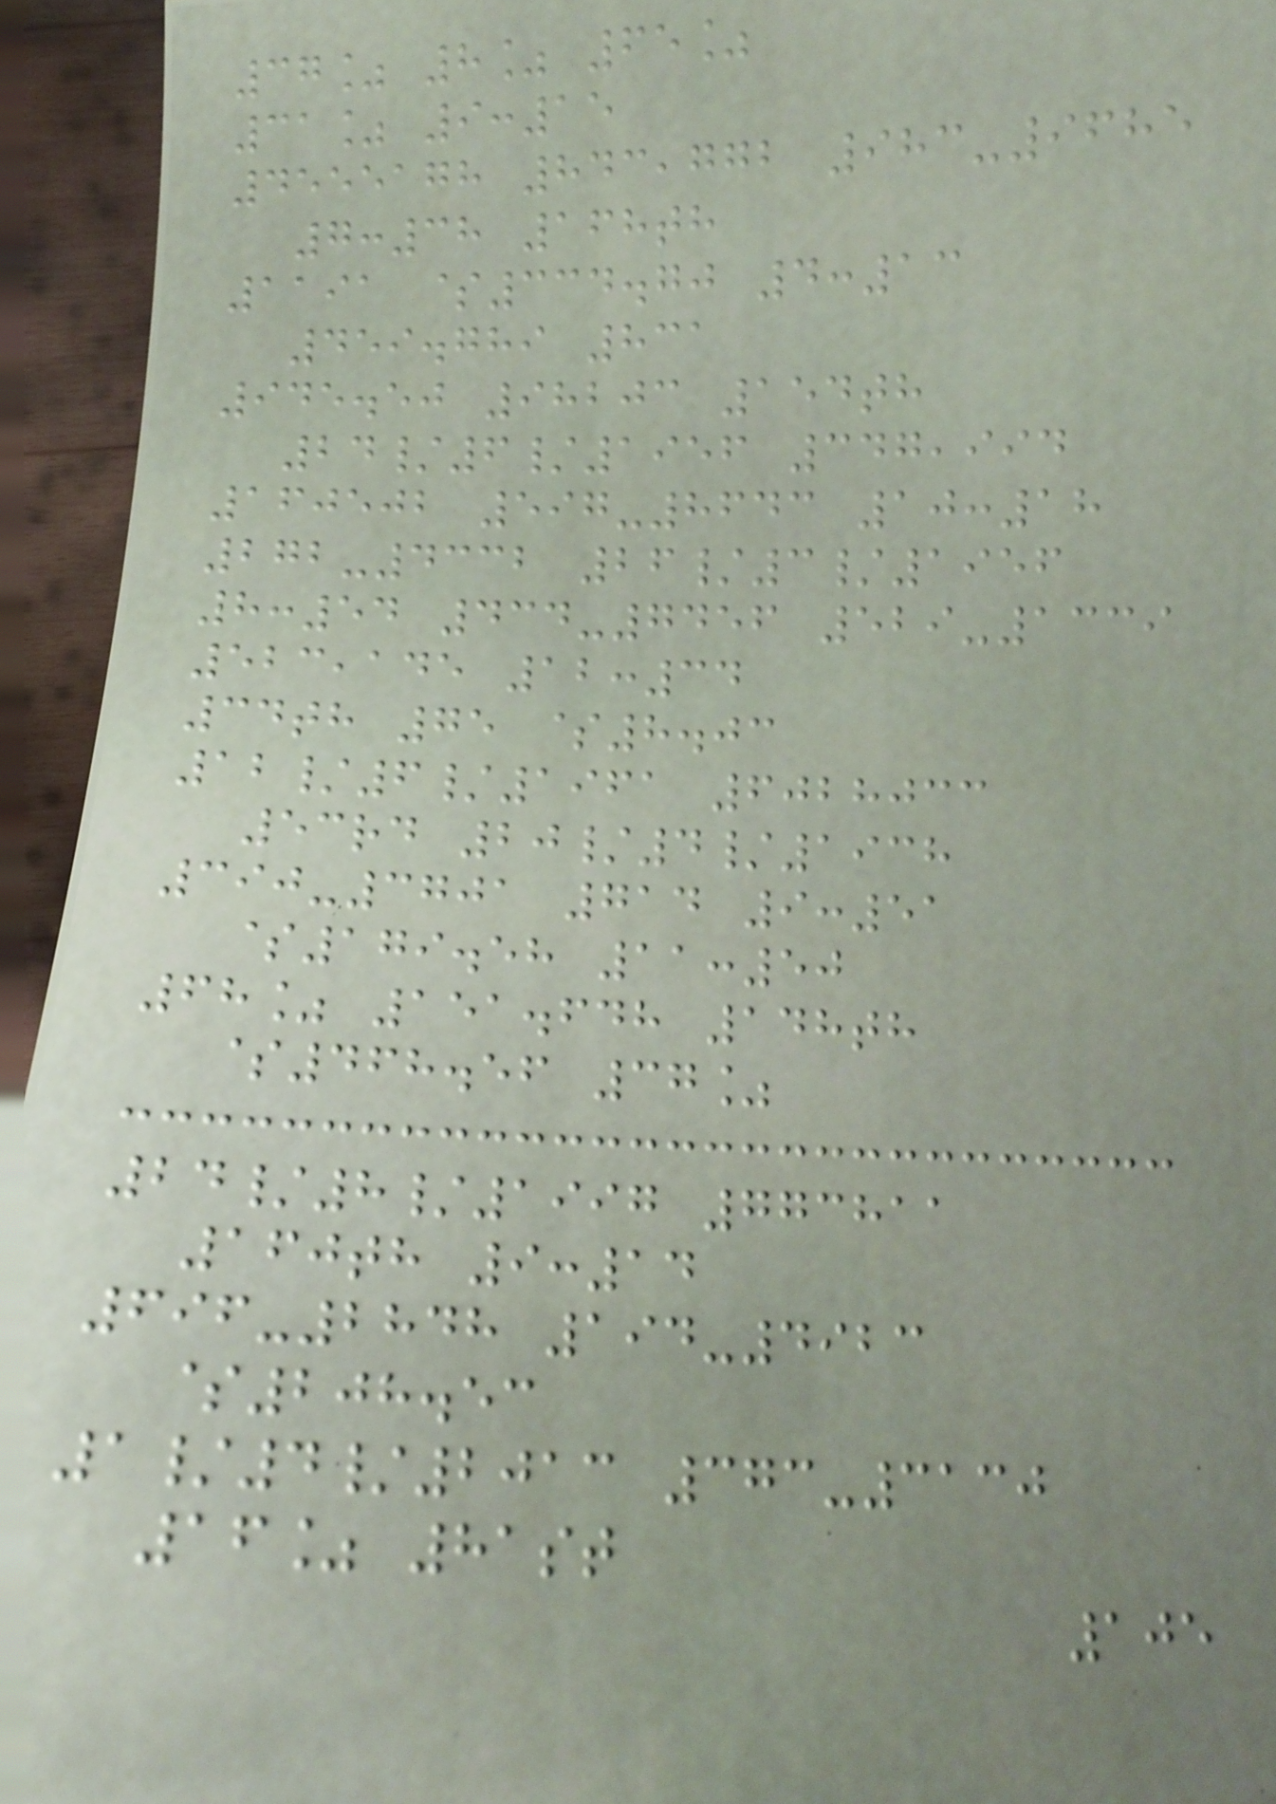37% 8% 65%
31% 9:15
4555178 843,772 983-9685
7:38 168th
1191 $334.70 4:13
459.789 831
945.50 98203 154th
24/6/1956 347,994
160502 597-8643 10:18
272-4332 26/3/1956
8:54 434-7456 529-1339
523,145 12:34
34th 75 $8.03
12/6/1961 6028033
53rd 20/4/1938
390-3701 714 9:51
$179.58 11:50
68% 151.648 148th
$468.56 37%
24/8/1997 773811
160th 9:14
696-2848 194-4923
$208.53
1/4/2013 373-3130
16% 81st
105
